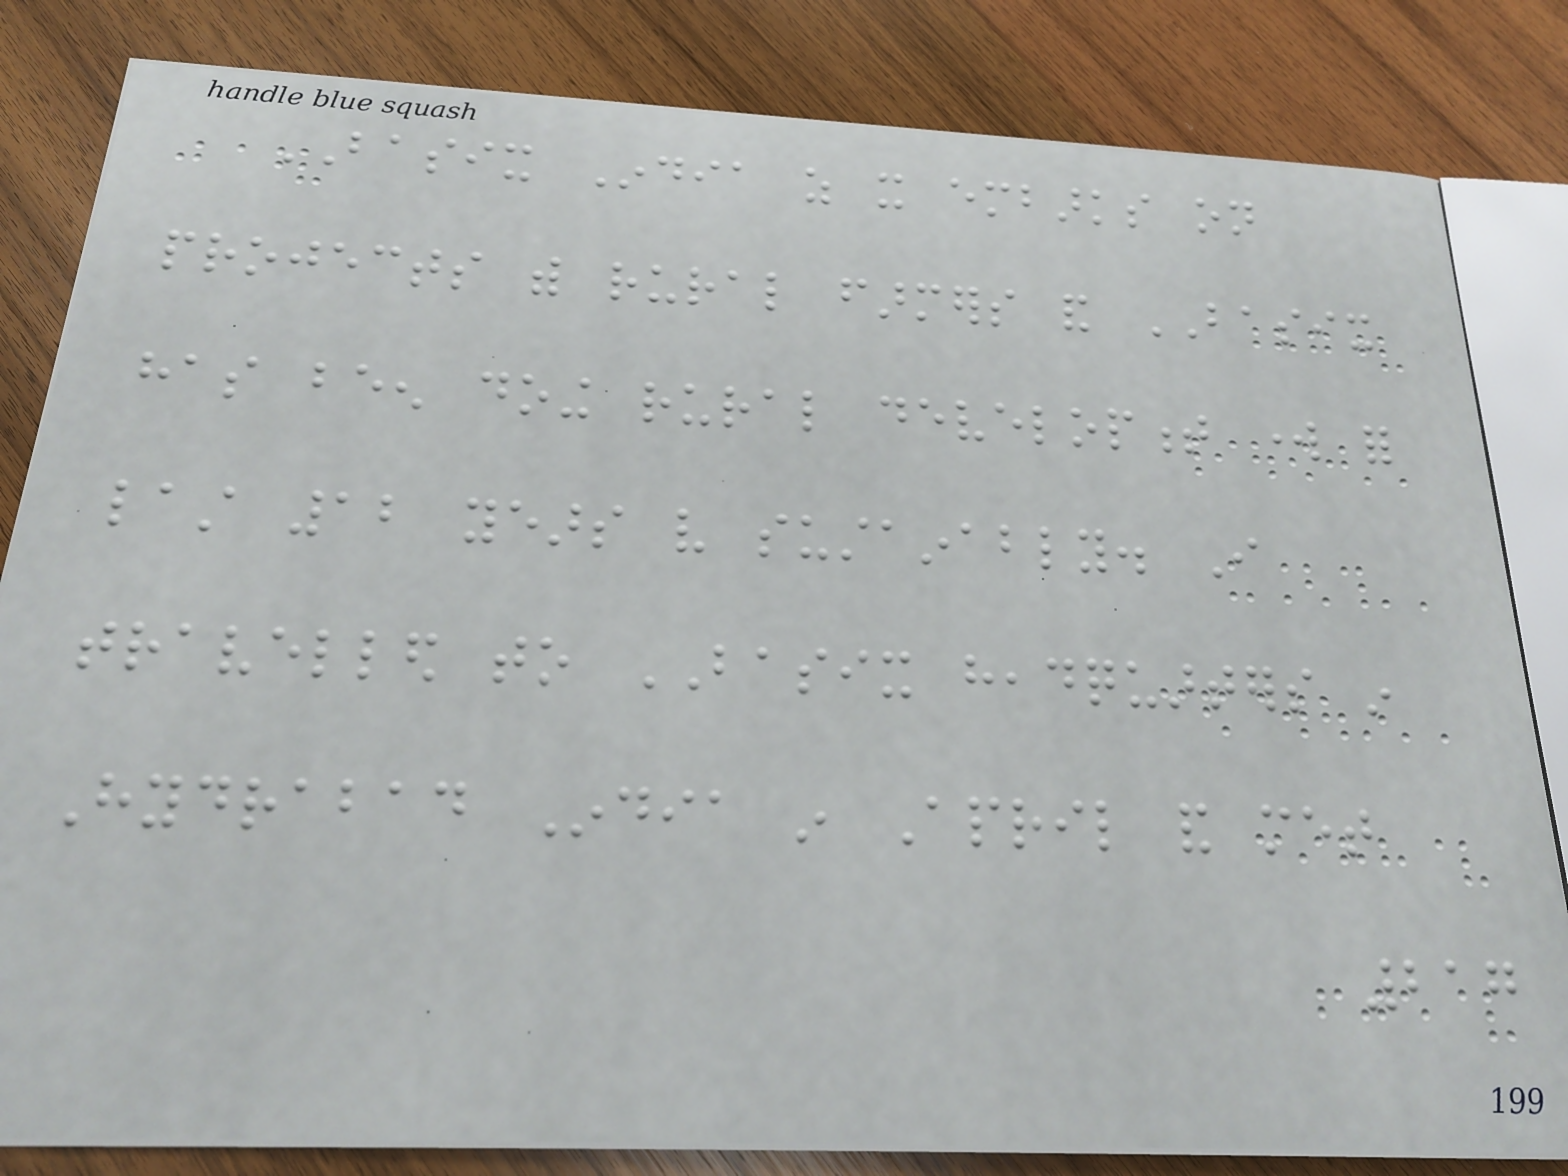BASIX India as it embarks on
projects with rural farmers and BASIX
has been doing rural development work for
last 12 years very sustainably. I
travelled to BASIX headquarters in
Hydrabad India in April and met
217
